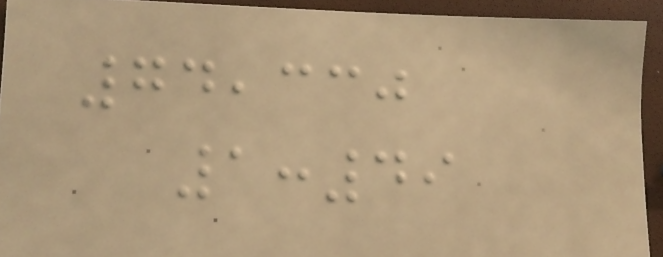74,330
1:49
